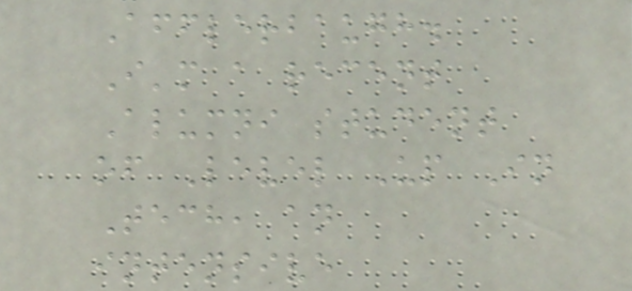Afflerbaugh.
I'm a recent
Alumni student
of Level Up In
Tech, an
intensive
